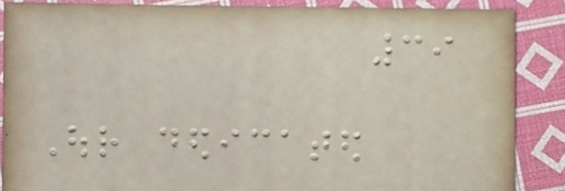39
Our dedicated
